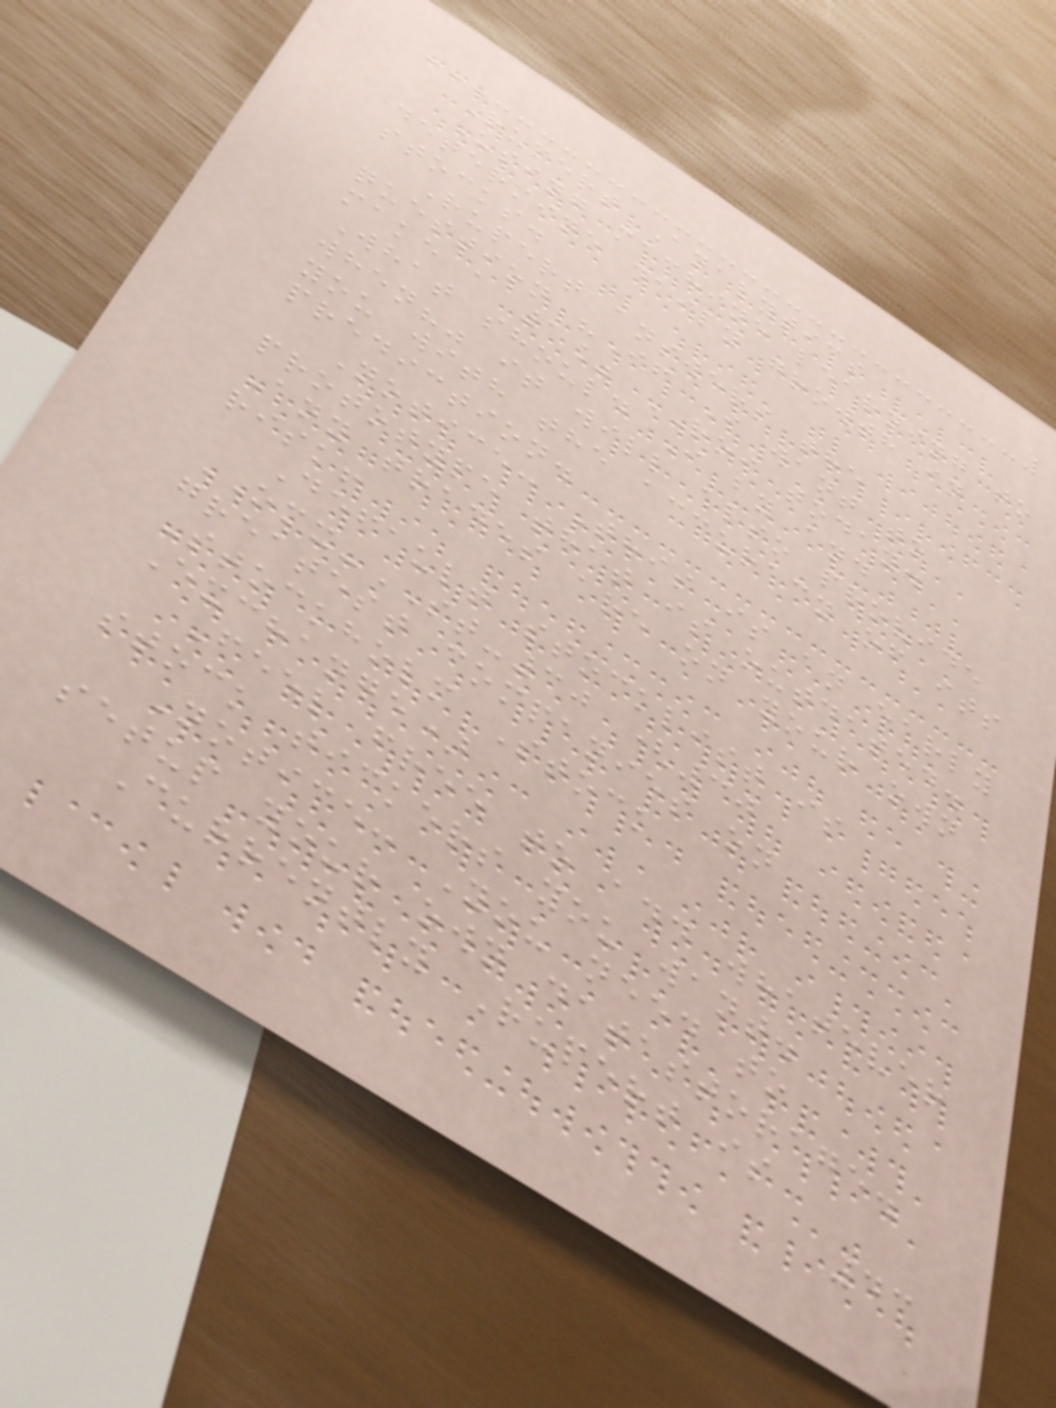Rupert Analytics
Using machine learning to
determine daily growth in
stocks.
Rupert answers the
question "If I want to
make a 1% ROI today.
What should I by and
when?" it will also provide
you with the accuracy of its
prediction.
Notice: This is an early
prototype that is outdated.
Any trades are on your own
risk!
Default stocklist is
OMX-ST-30 (30
greatest companies on
Stockholm Stock
Exchange)
Feel free to add whatever
stock tickers you want.
Notice: You need to
setup your own datastorage.
Currently Rupert is
43
